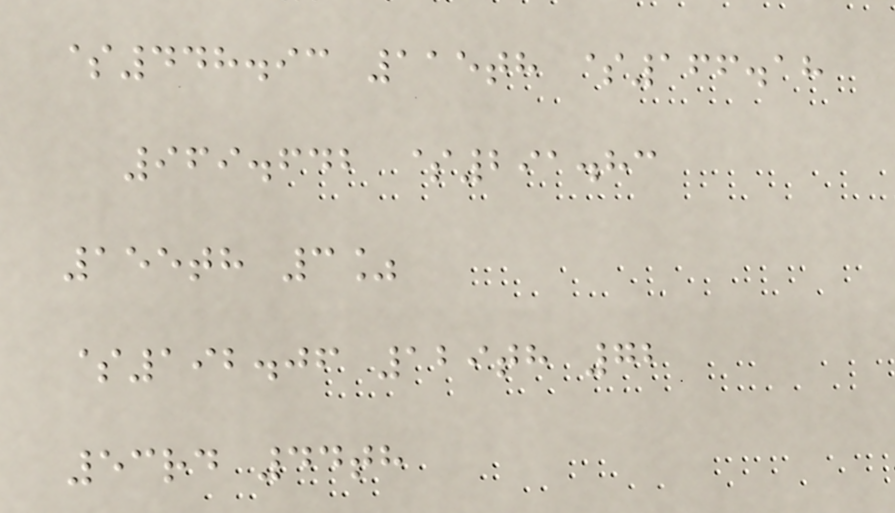$448.93 115th $166.18
969.642 $291.83
155th 3%
$192.06 129th 72
53rd 44th
